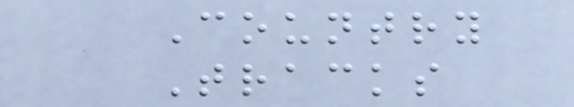Country
Tracks
